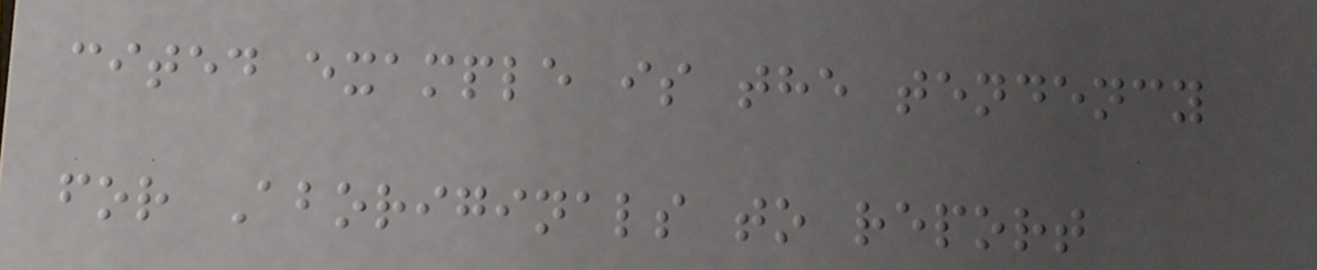cited example is the tendency
for Aboriginals to report
